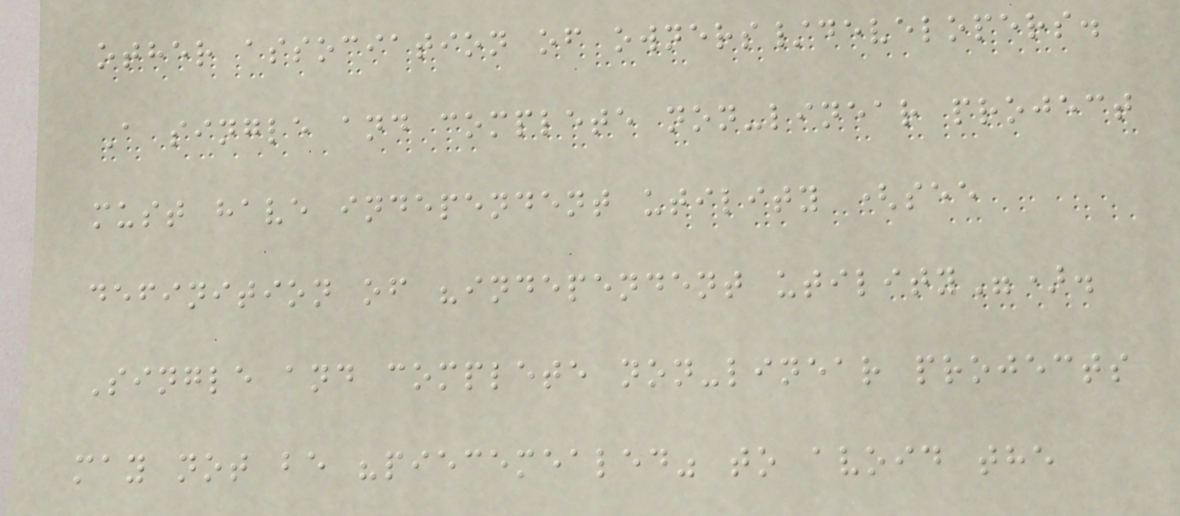other association of owners/developers.
A single and complete non-linear project
must have independent utility (see
definition of "independent utility").
Single and complete non-linear projects
may not be "piecemealed" to avoid the
